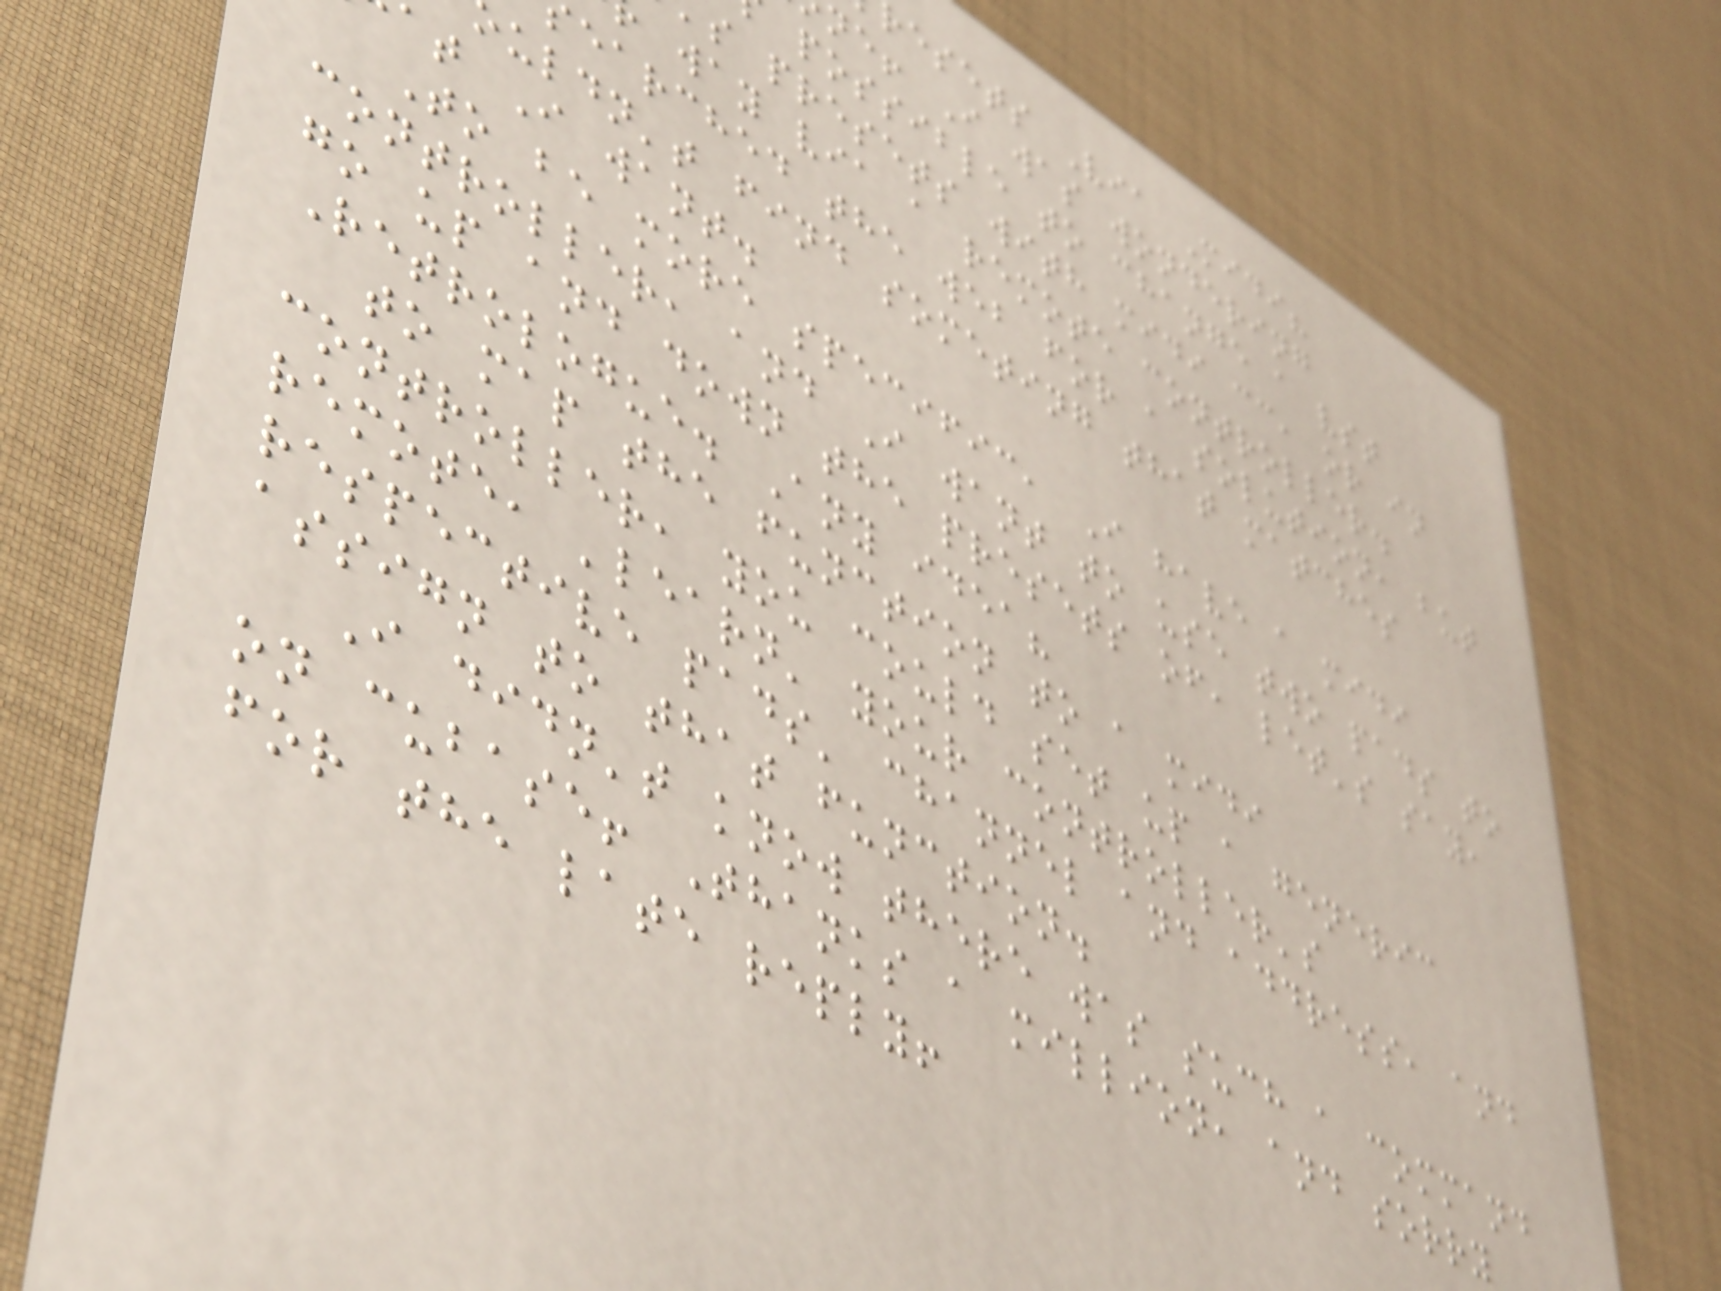resets Via Midi?
ne! I was wondering
possible to change a vst
s presets with midi cc, or in
way via a remote controller.
earched the web for a solution, but
uldn't find someting that matches
at I want.
To be more specific, I have a midi
controller, and I want to use two pads to
go up and down the presets of, let's say,
Retrologue. Any idea?
to map the function to a midi
controller, you could set up a generic
remote, 'learn' your controller's
respective pads' channel and address, and
assign to that function.
I didn't know there was such a command
on cubase! Thanks a million, and sorry
for the late reply!
